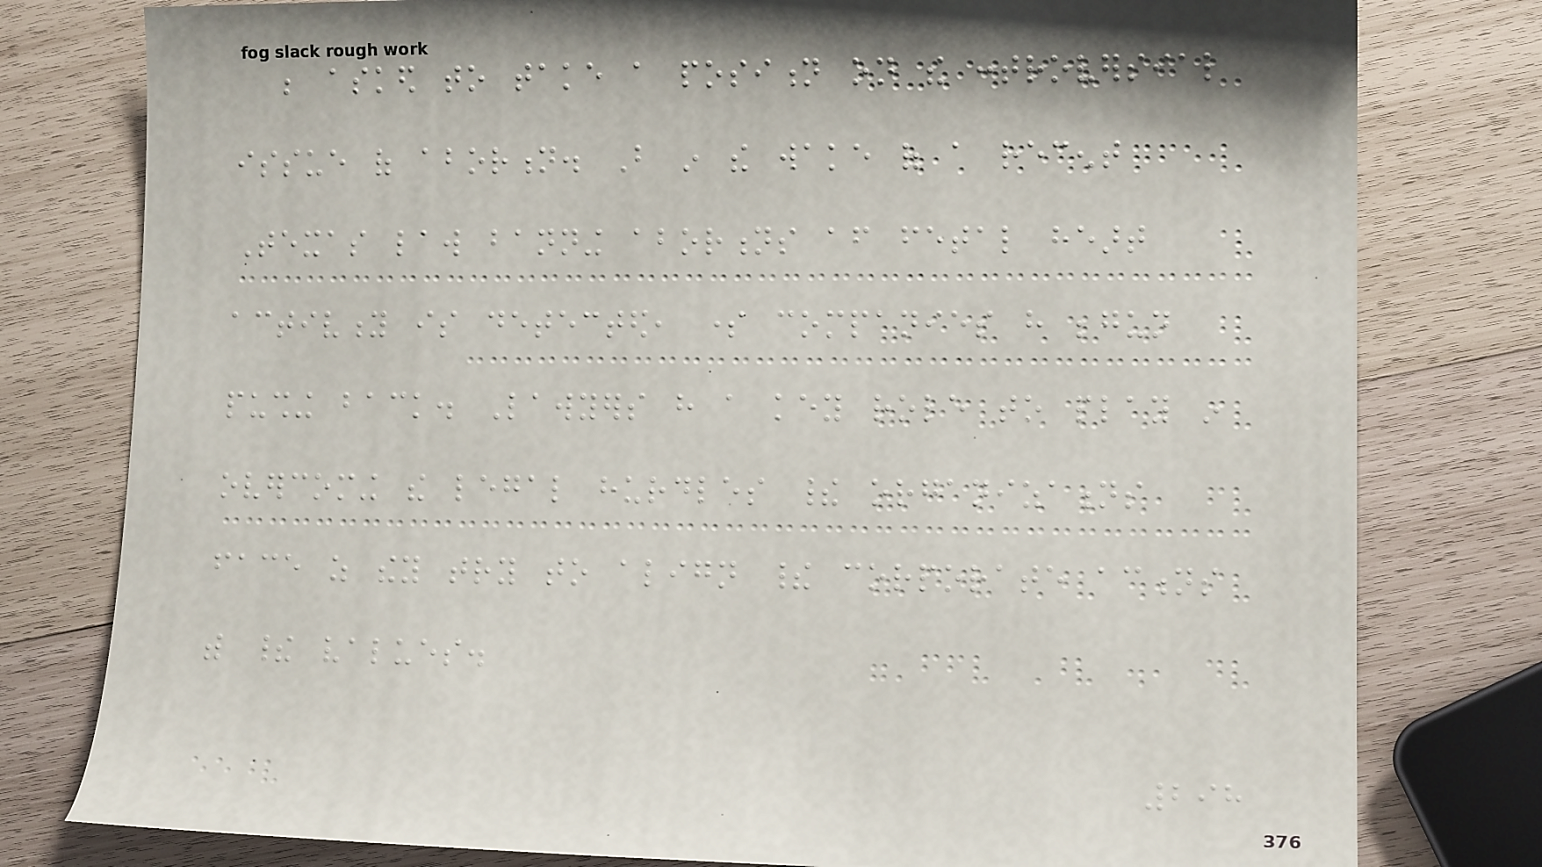be asked to take a position on the controversial
issue of abortion. But in the wake of a recent
Texas law banning abortions after fetal heart
activity is detected, some companies have begun
pushing back. Lawyers have a key role to play in
overcoming the legal hurdles their organizations
face as they try to align their corporate actions
with their values.
298
